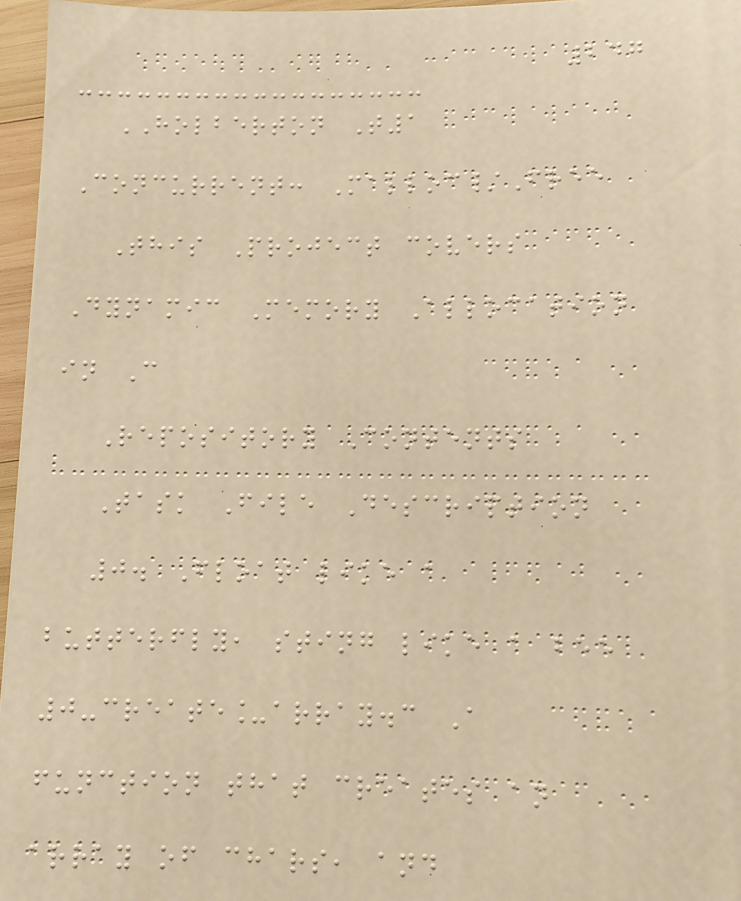247
HOLBERTON T1
Concurrent: Malloc/Free
This Project covers
Dynamic Memory Allocation
in C
Repository Contents
Task File Description
0. Float like a
butterfly, sting like a bee
0-create_array.c A
function that creates an
array of chars, and
